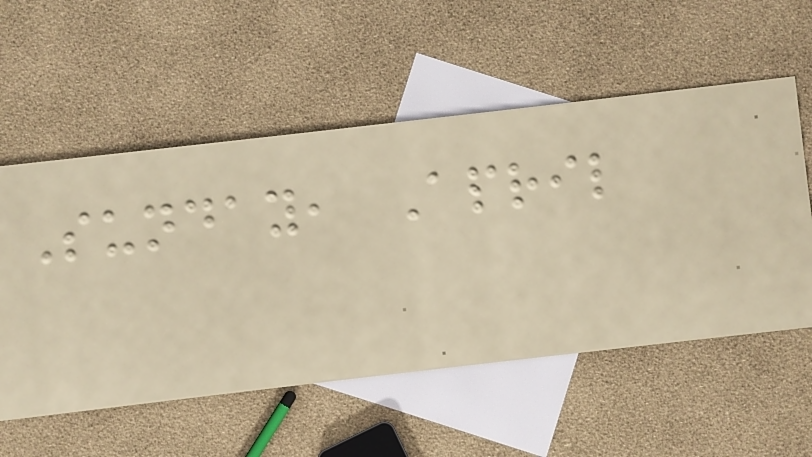Sunday, April
